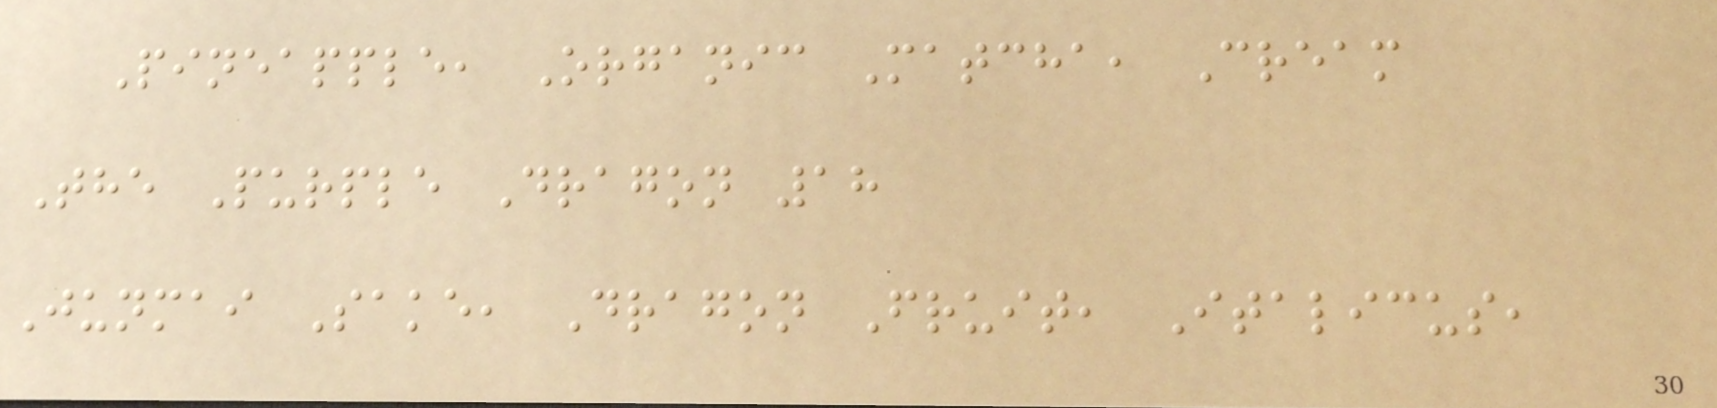Pineapple, Organic Matcha, Cream
The Purple Dragon 18
Junmai Sake, Dragon Fruit, Italicus,
